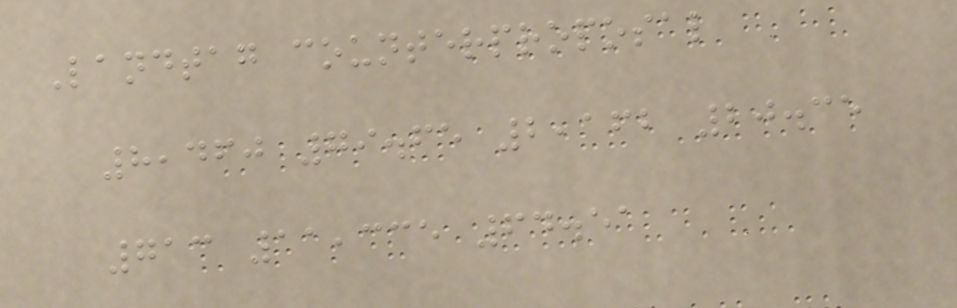Landtag counterproposal
8,460 79.65 2,162 20.35
713 11,335 64.51
